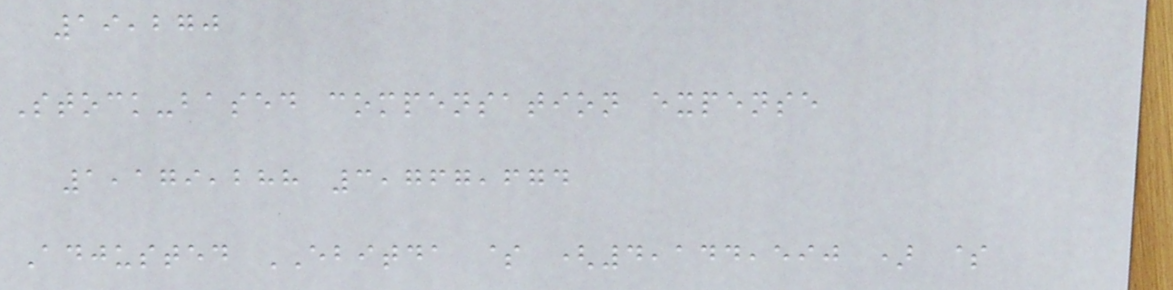19,270
Stock-based compensation expense
1,179,288 3,767,674
Adjusted EBITDA $ (4,144,590 ) $
